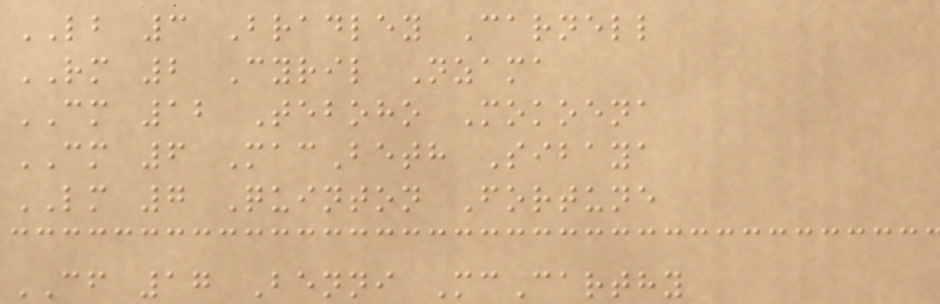LB 3 Bradley Carnell
RM 2 Cyril Nzama
CM 12 Teboho Mokoena
CM 6 MacBeth Sibaya
LM 7 Quinton Fortune
CF 17 Benni McCarthy
